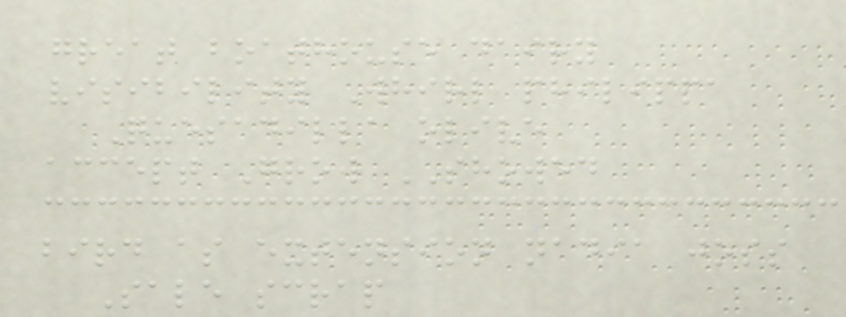great boathouse dairy
visibility Whirl philippa
Quesadilla olive
accept Grow SHOWED
bird as extension nadia joss
Sale scrap
